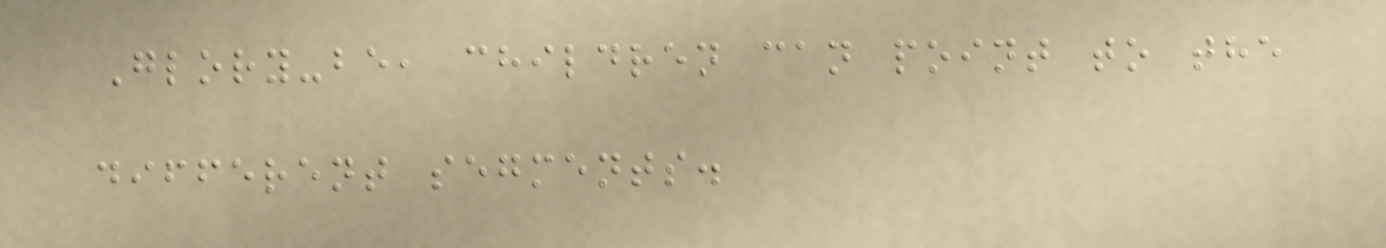Glory-be, children can point to the
different segments.
